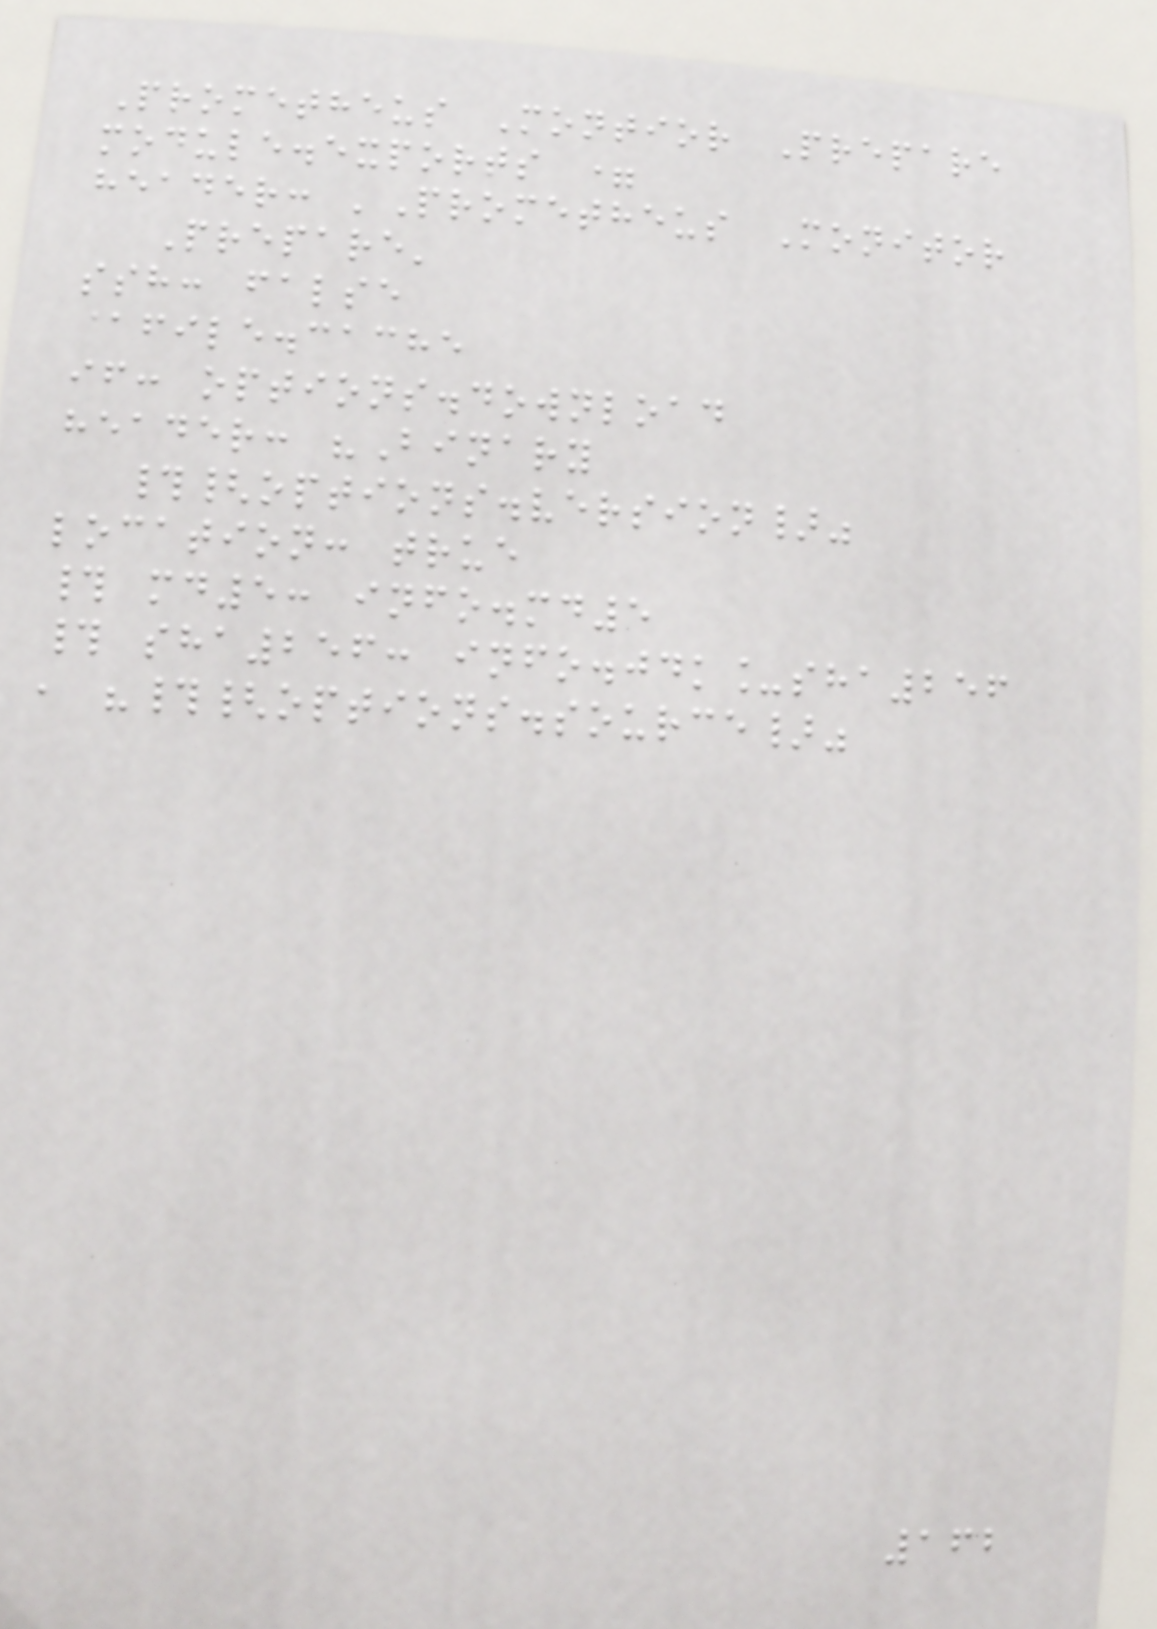Prometheus Montior Prepare
module.exports =
header: 'Prometheus Monitor
Prepare'
ssh: false
@file.cache
if: options.download
header: "Binary
#{options.version}"
location: true
# md5: info.md5
# sha256: info.jdk_sha256
, "#{options.source}"
162
